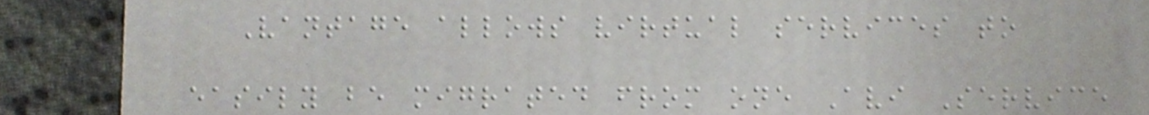Vantage allows virtual services to
easily be migrated from one Avi Service
